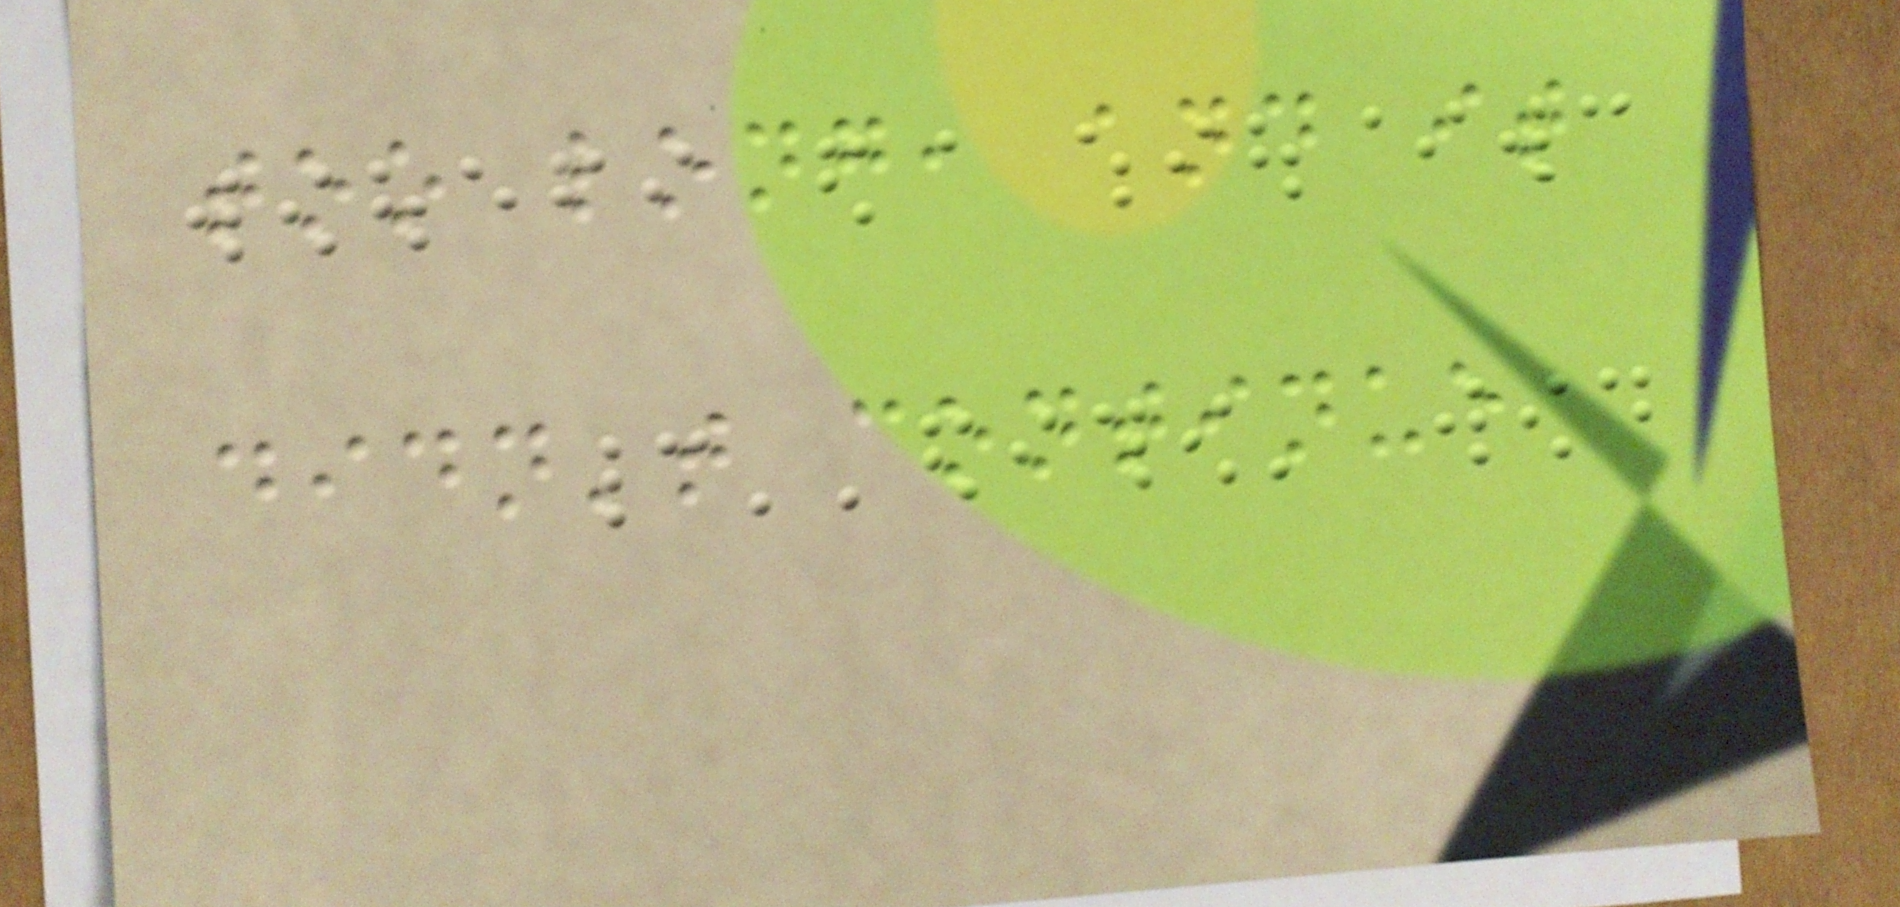too long, and it
didn't continue
